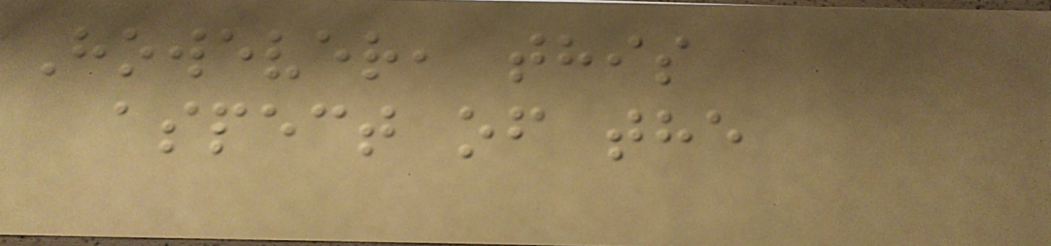However, this
aspect of the
